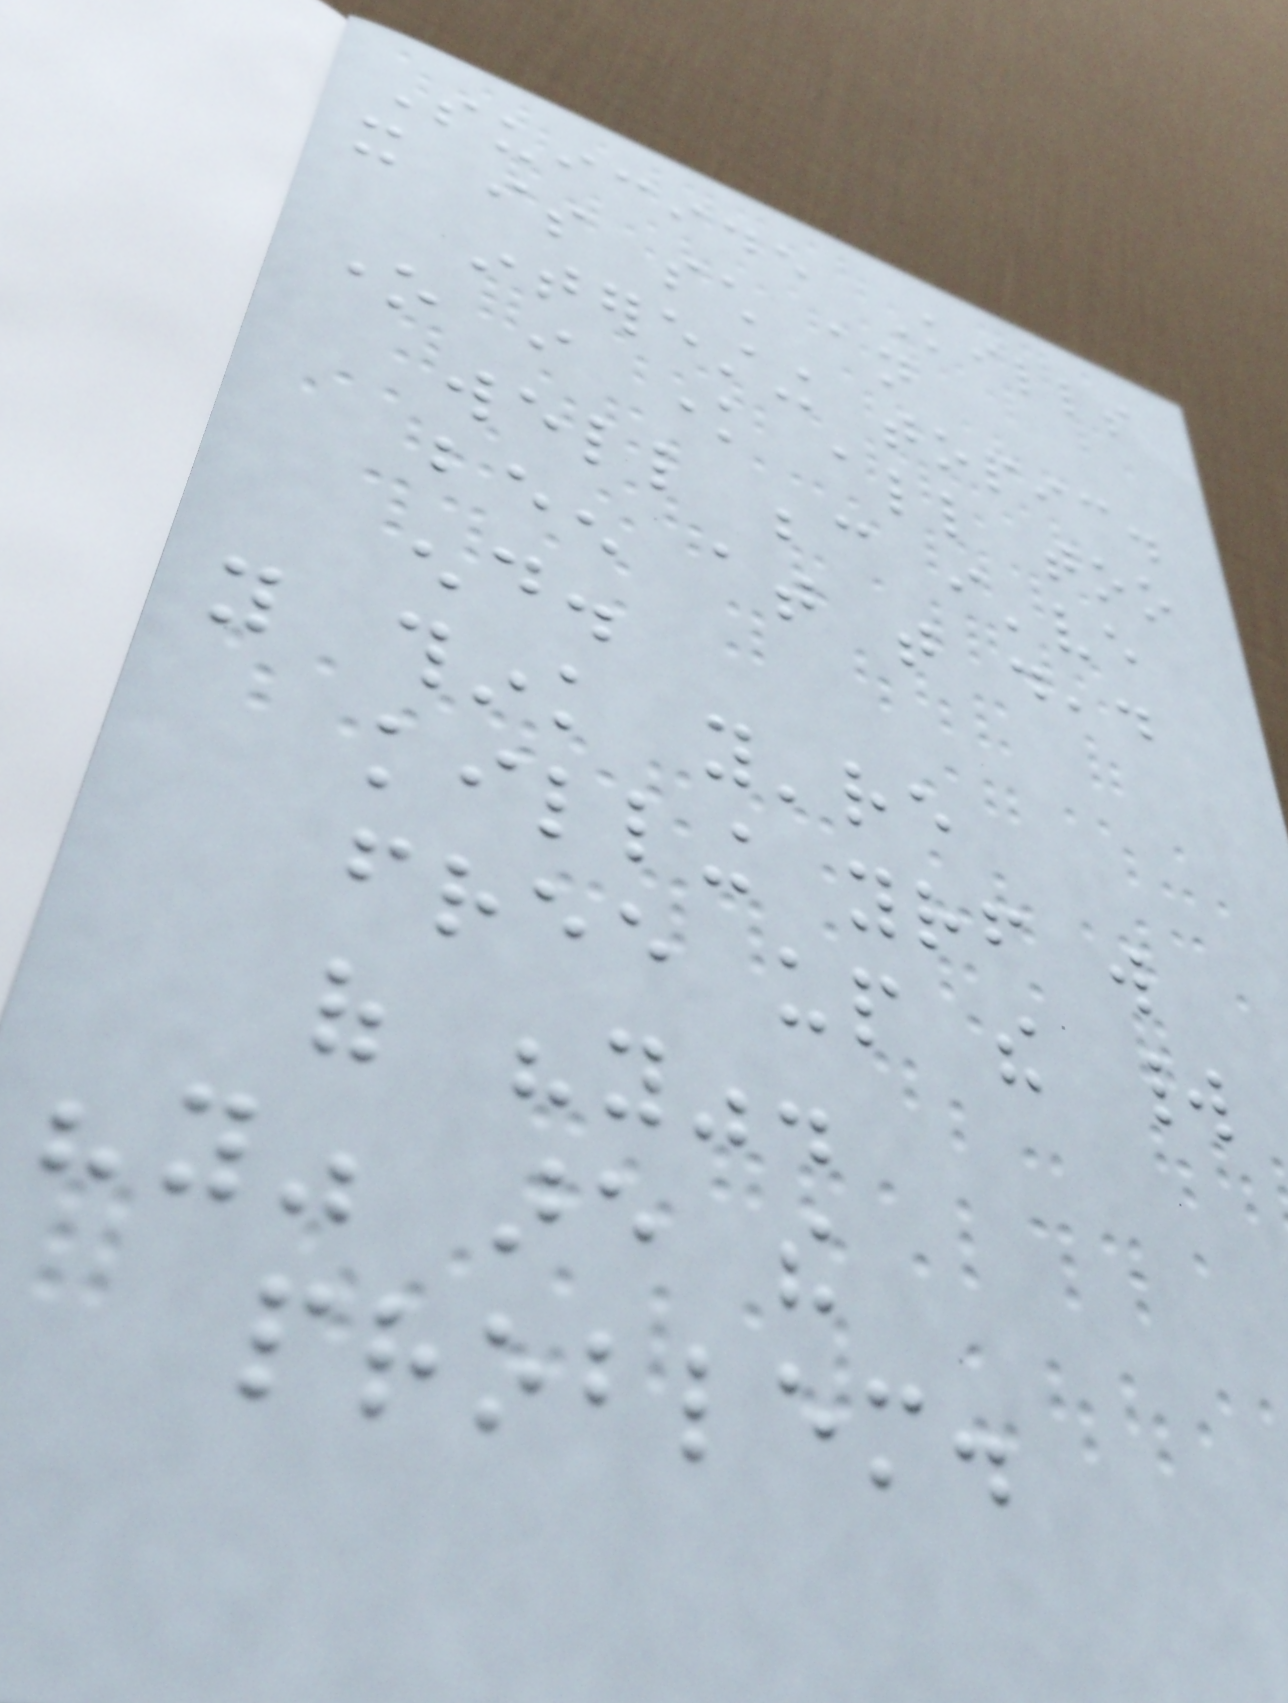Suicide Kills
it is such an
interesting topic.
one i know all too
well because i've
been at that dead
end.
you think you're
killing yourself will
free up the world
of "you".
"you" are the
problem.
